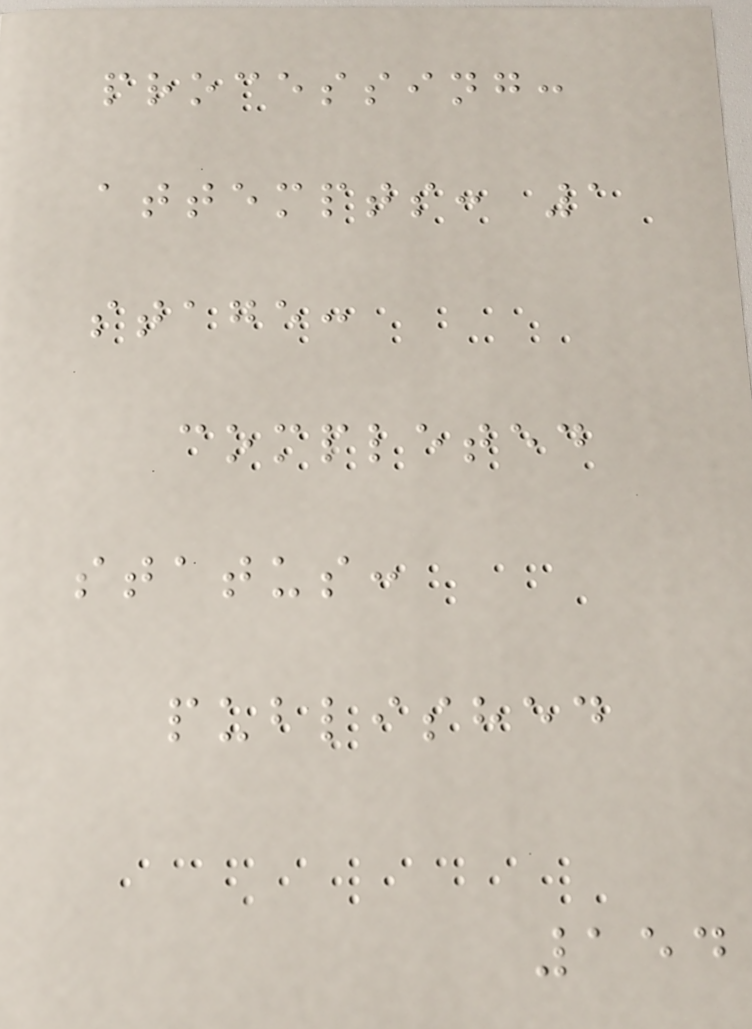processing:
attempts: 1
stage:
completed
status:
published
154
